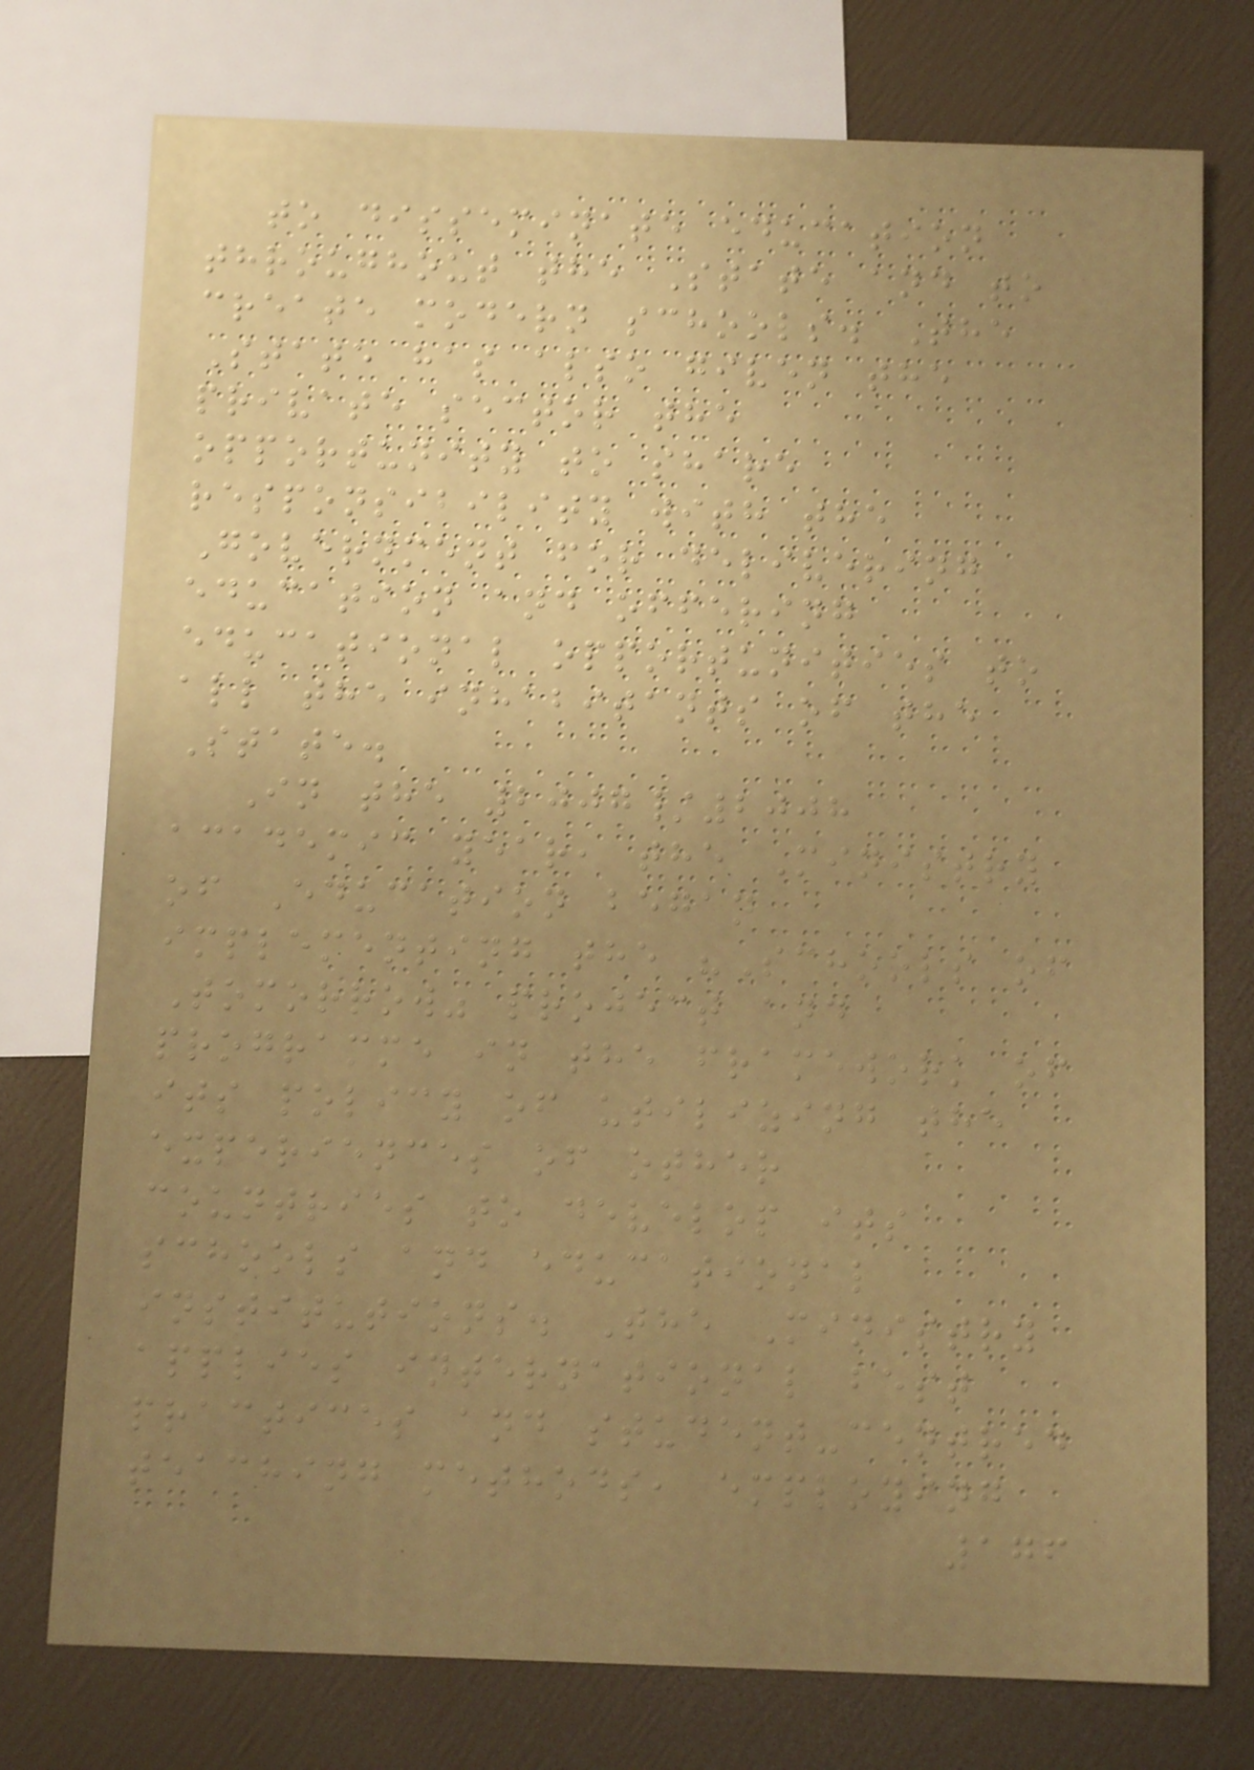to disseminate education
throughout the State and to
create modern schools. The
State has also given the
private sector the
opportunity to share
responsibility with the
Government for delivering
education and offering
educational opportunities to
all the inhabitants of the
State.
In the 2007/2008
academic year, the Ministry
of Education began
implementing the "Schools of
Tomorrow" project and
programme in the framework of
its policy of utilizing the
experiences of other
countries to develop its
schools and educational
institutions. The Ministry
applies international best
practices and student-centred
teaching methods, employing
176
